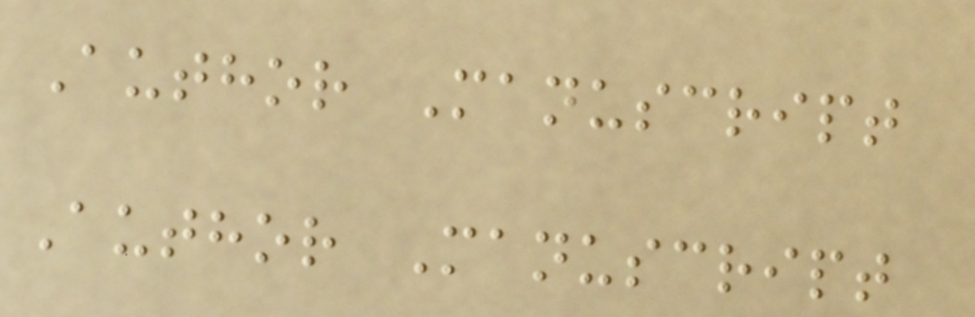Author Manuscript
Author Manuscript
